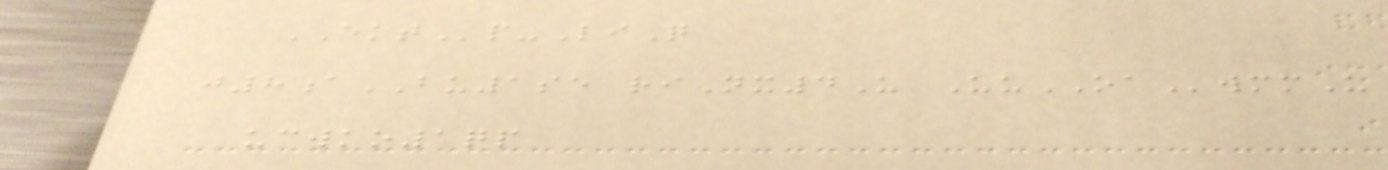EKTp-LiQ
j8aBU1se riNx4U UuOAwmmU
ucwko1qp
